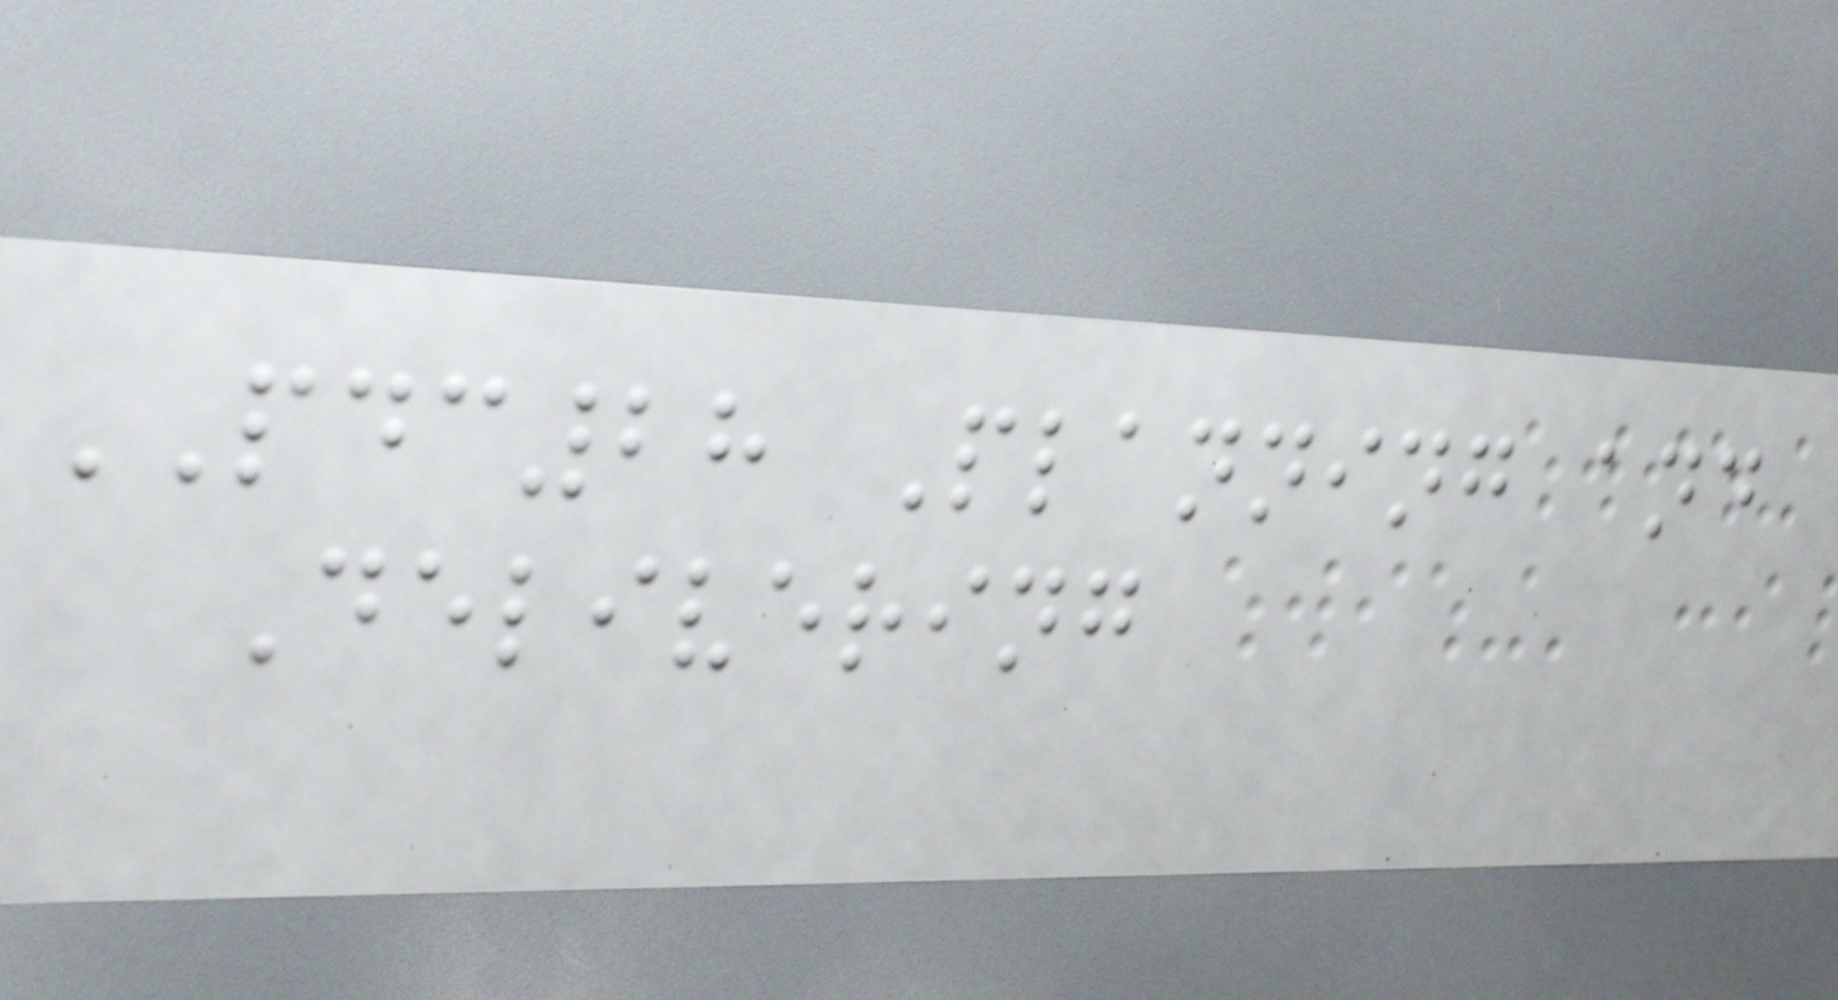PDC28 Planning and
Delivering
